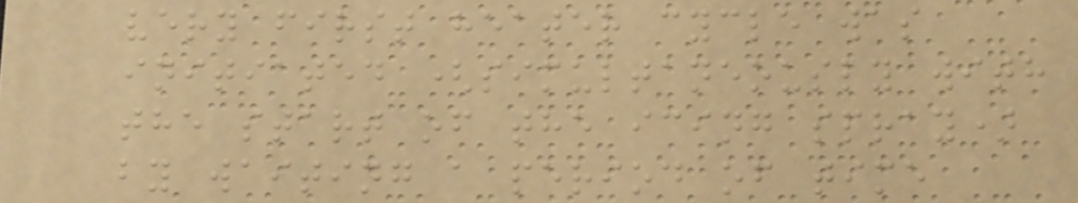very first heater cycle was
initiated (simultaneously with
the start of the icing spray)
by waiting a period of time
